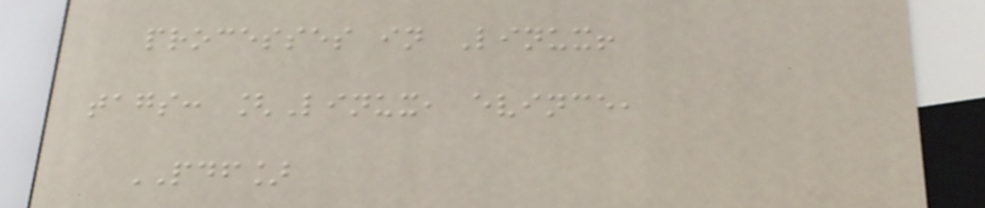processes in Linux!
tags: [Linux, evince,
PDF]
